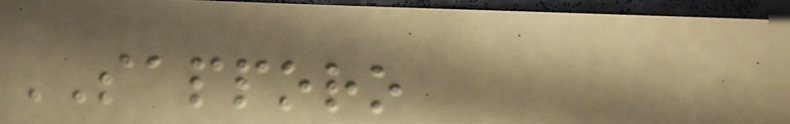SAPPORO
